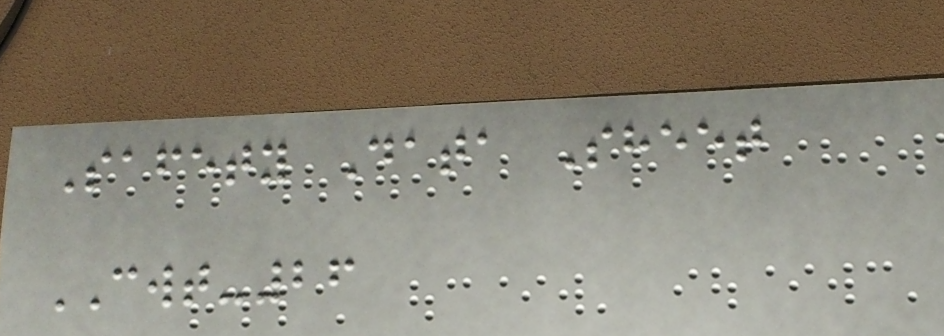Safety Data Sheet
CWT-26
